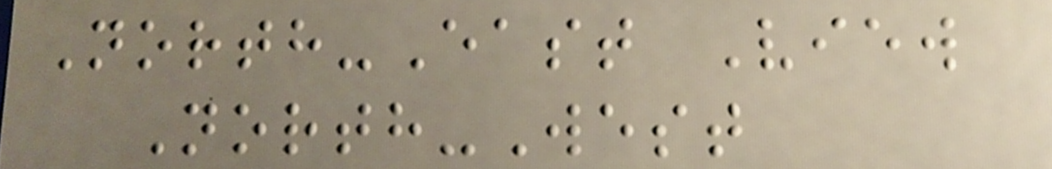North-East View
North-West
